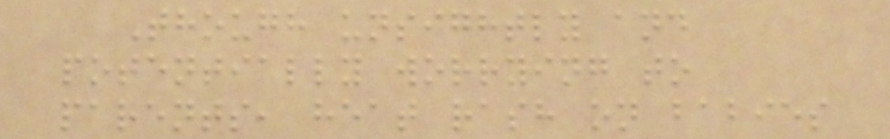Though unsightly and
potentially worrying to
parents, heat rash on babies
